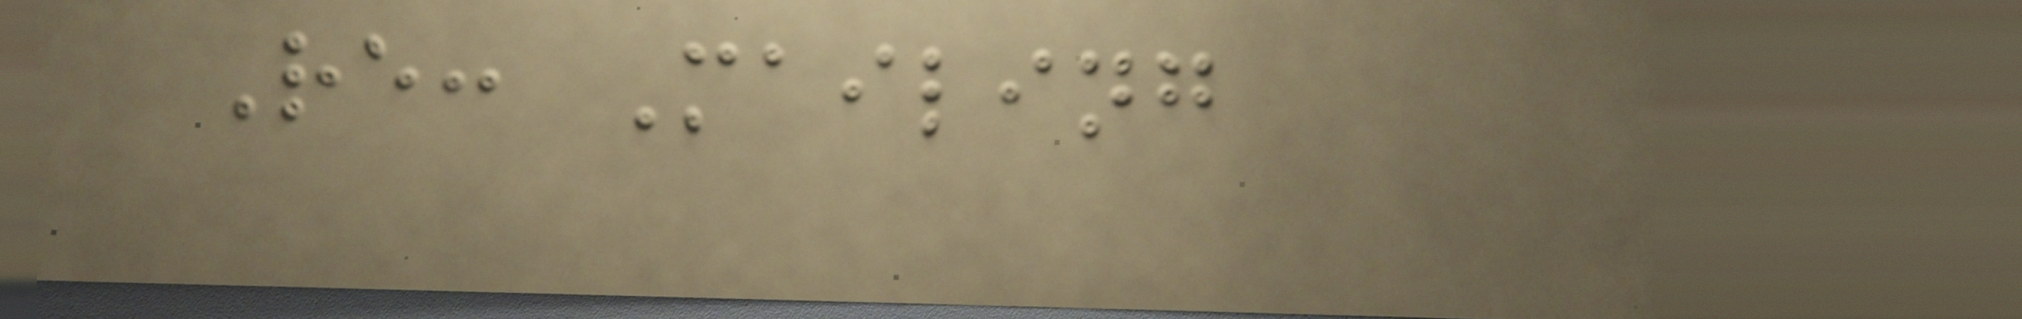Re: Mailing
